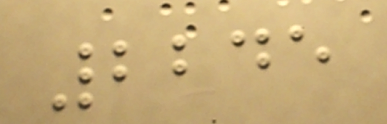2245
